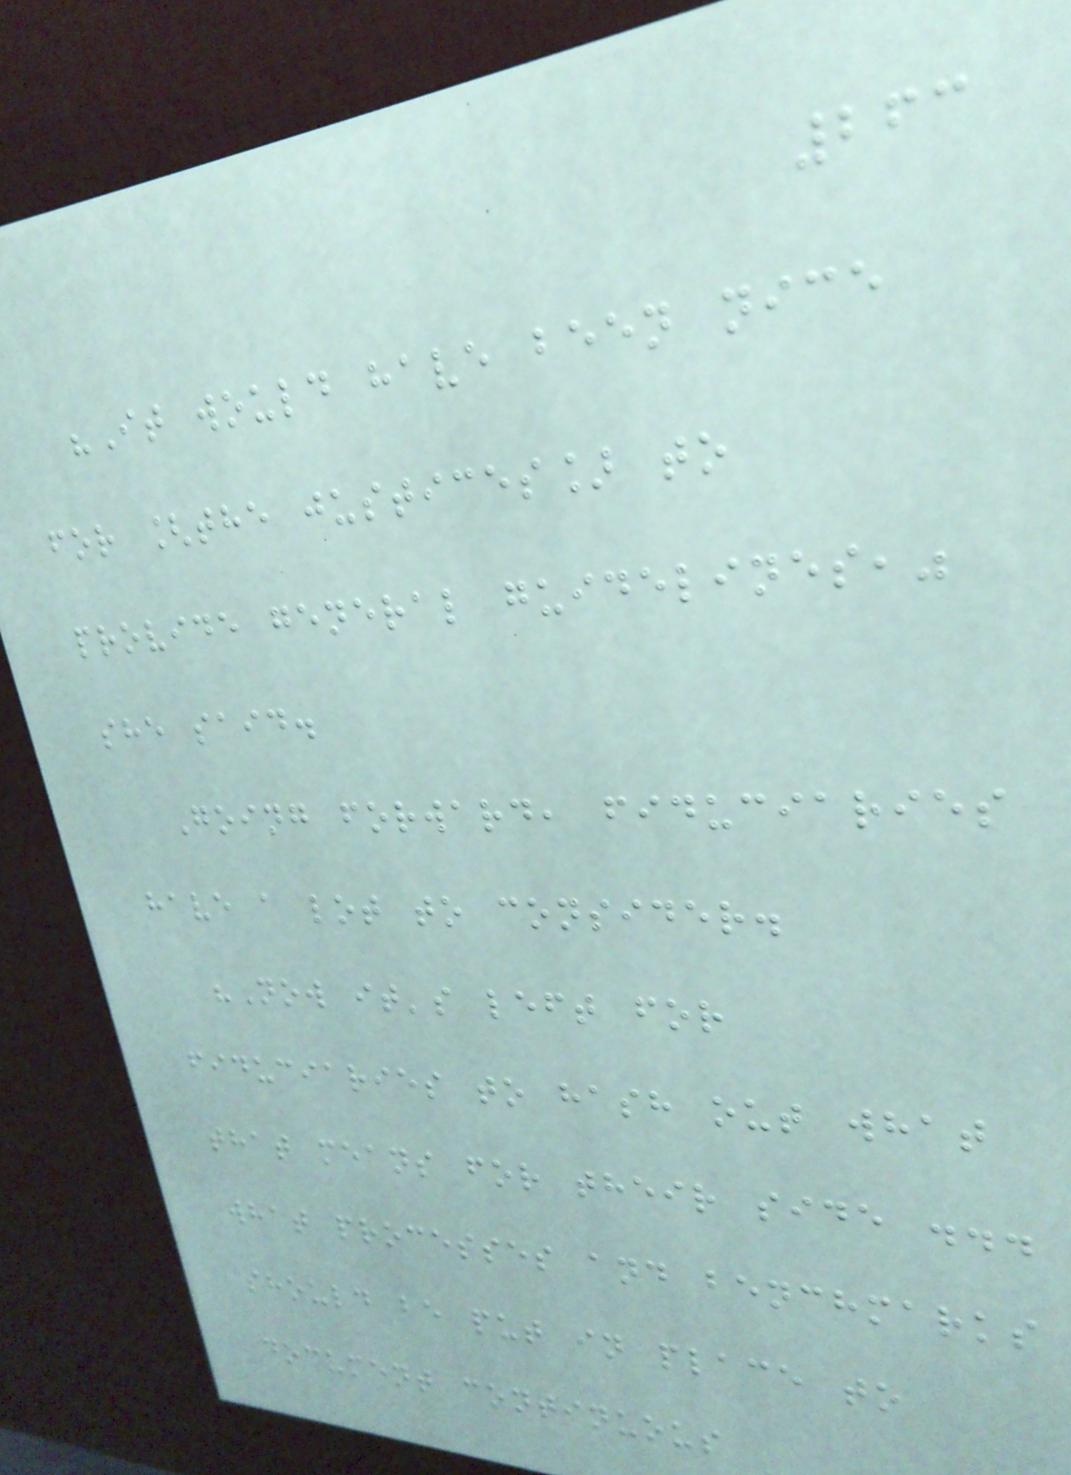263
"It would have been nice
for [the justices] to
provide general guidelines,"
she said.
Going forward, fiduciaries
have a lot to consider.
"Now it's left for
fiduciaries to hash out what
that means for their side ...
what processes and benchmarks
should be put in place to
document continuous
